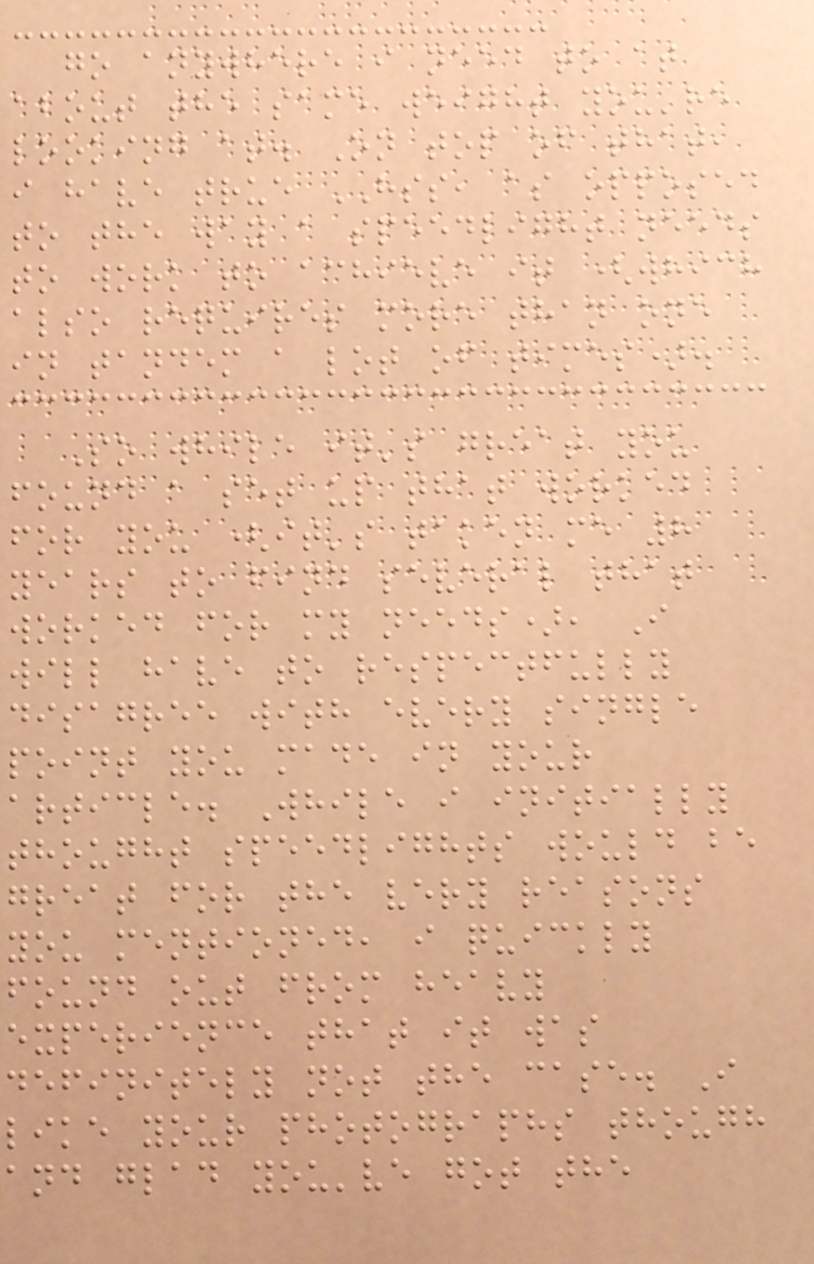go anywhere i need to at
about the same weight you're
looking at. On top of that,
i have true HSS, as opposed
to the way a speedlight needs
to work to achieve it (which
also requires more than one
in tandem a lot of times).
So while it's great you
found a set up that worked
for you (it's taken me 8
years to find several that
worked for my needs), I
will have to respectfully
disagree with every single
point you made in your
article. While i initially
thought speedlights would be
great for the very reasons
you mentioned, i quickly
found out from heavy
experience that it was
definitely not the case. I
like your photographs though
and glad you've got the
